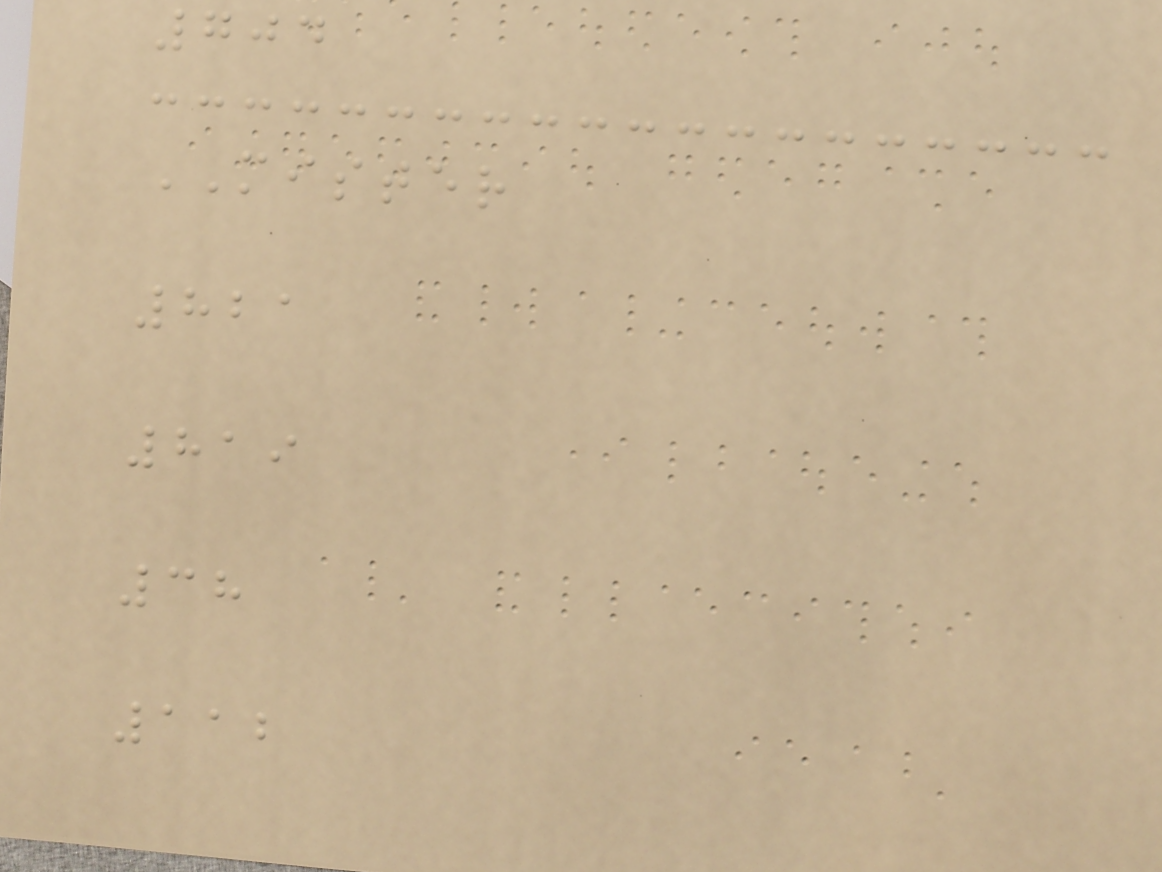704
MISTER
821
819
38
112
